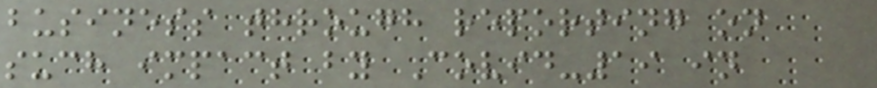business through reporting on
such impact by Covid-19 in
